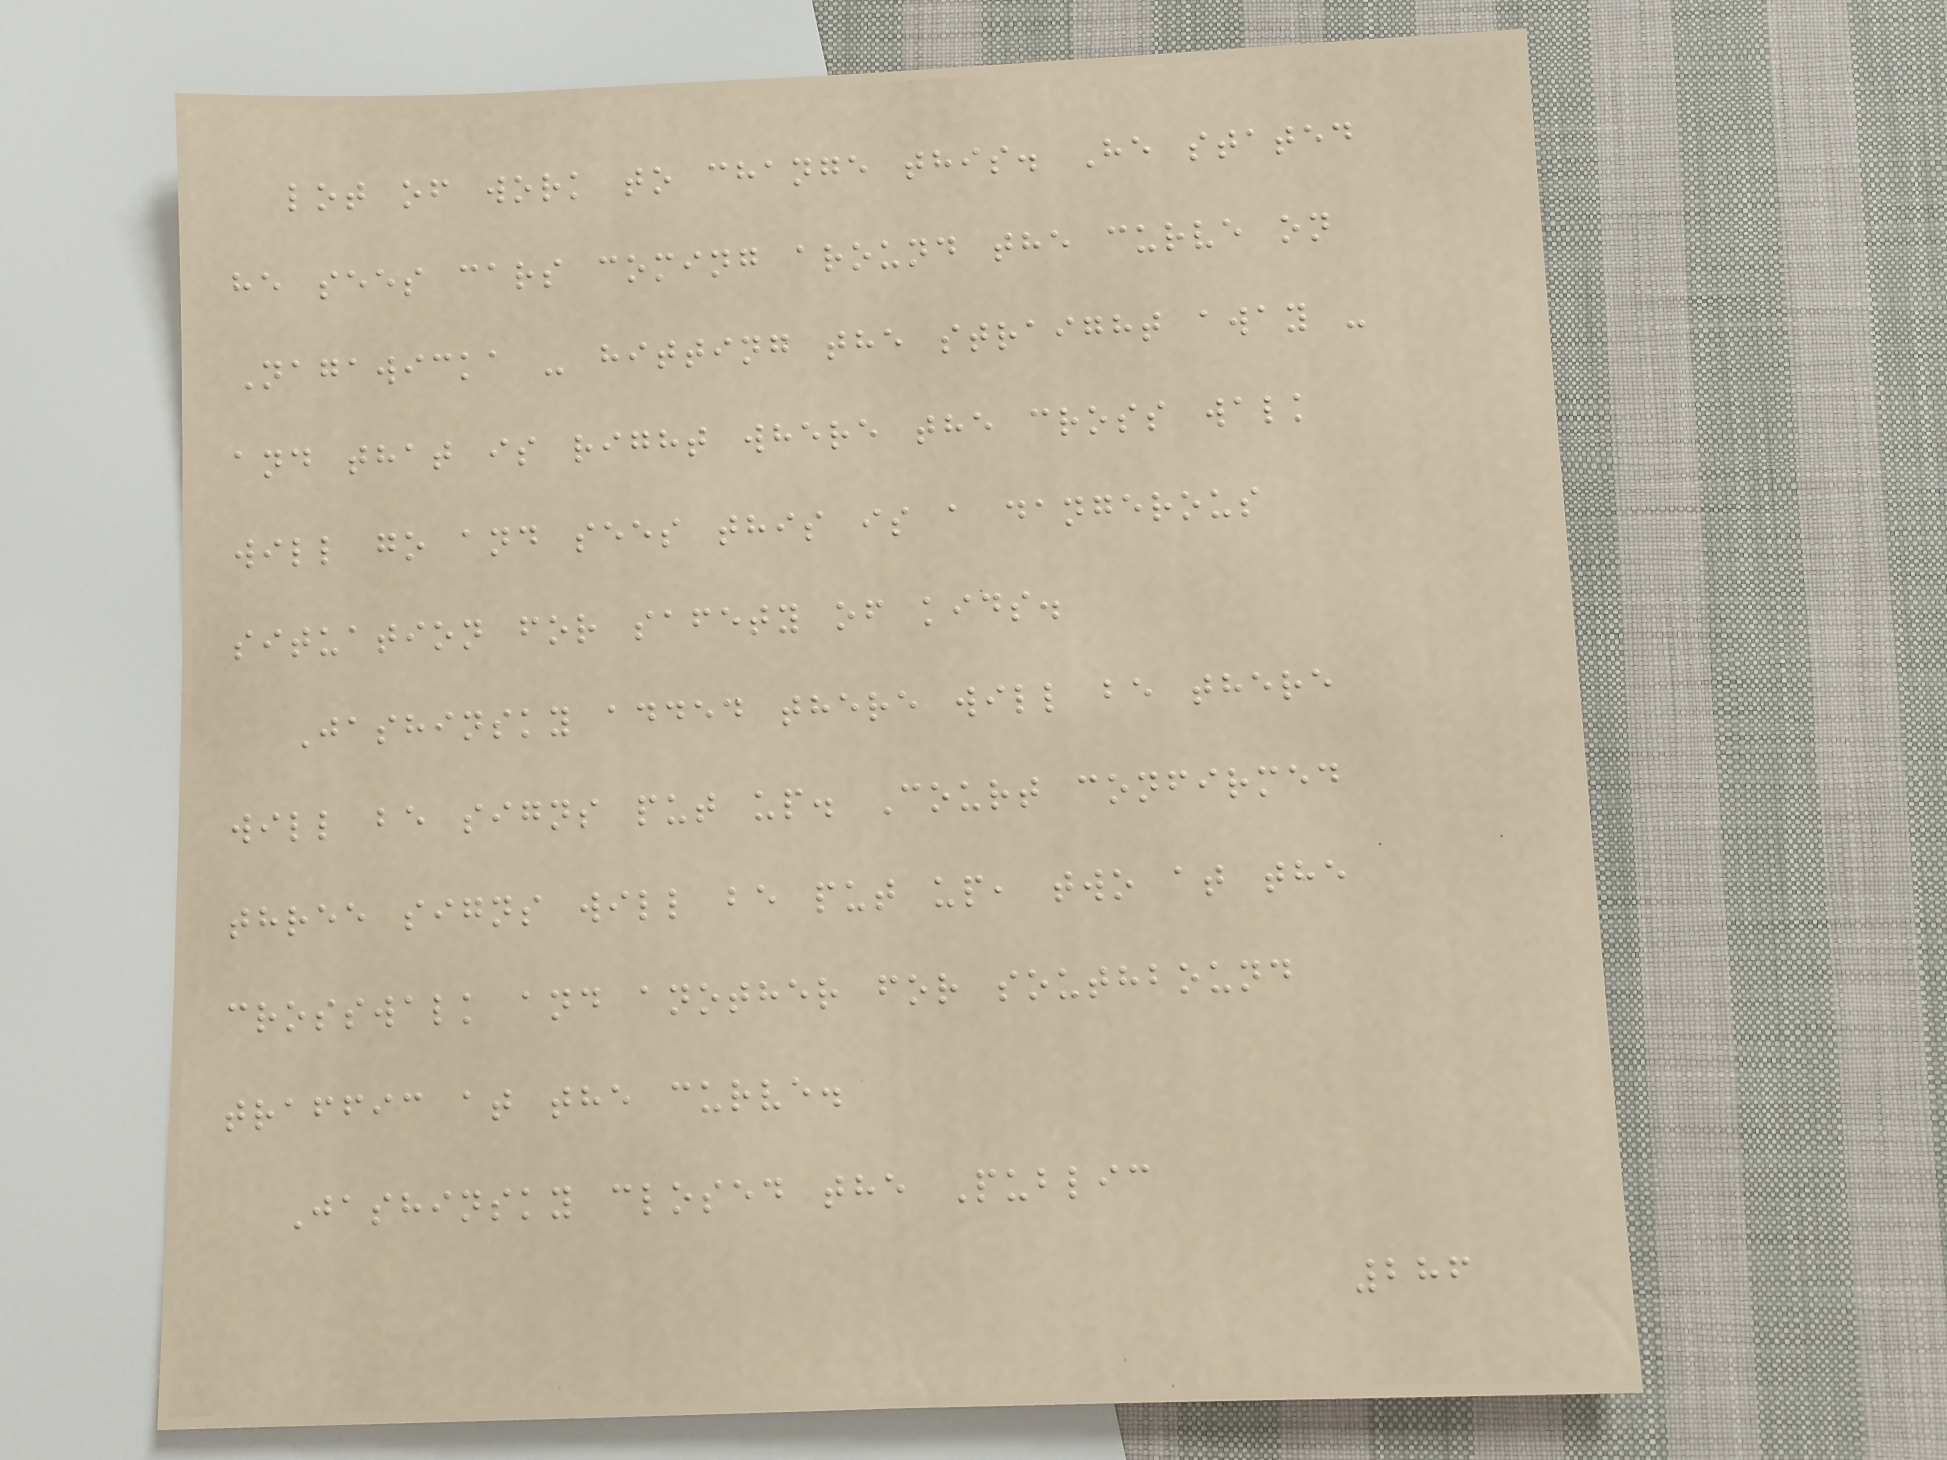lot of work to change this. He stated
he sees cars coming around the curve on
Nagawicka - hitting the straight away -
and that is right where the cross walk
will go and sees this is a dangerous
situation for safety of kids.
Jashinsky added there will be there
will be signs put up. Court confirmed
three signs will be put up, two at the
crosswalk and another for southbound
traffic at the curve.
Jashinsky closed the Public
286
